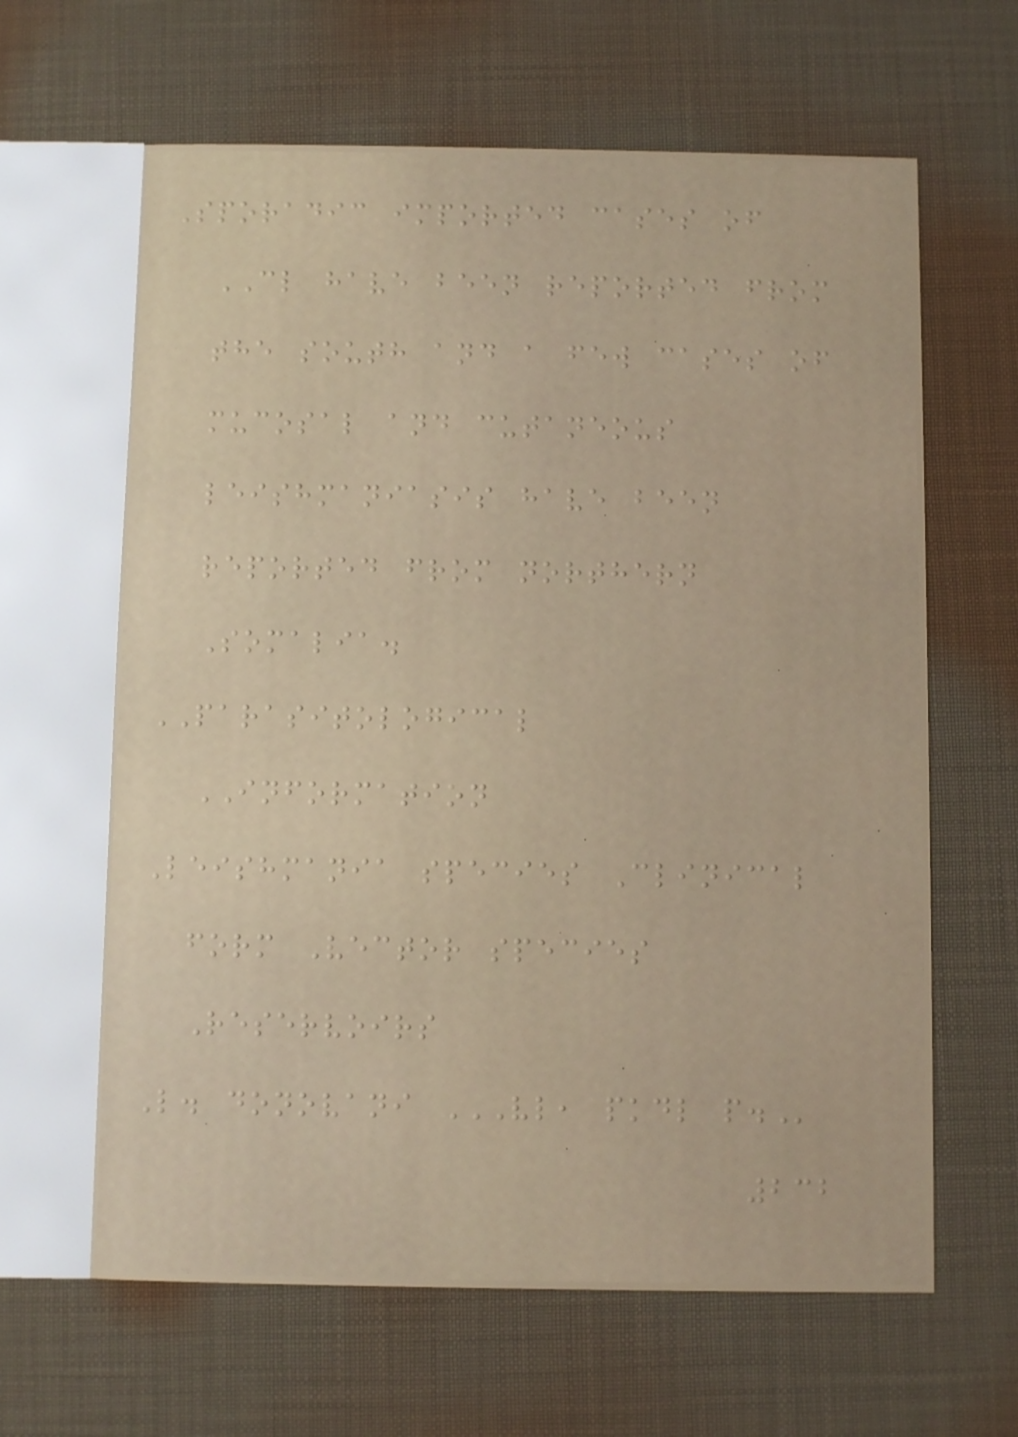Sporadic imported cases of
CL have been reported from
the south and a few cases of
mucosal and cutaneous
leishmaniasis have been
reported from northern
Somalia.
PARASITOLOGICAL
INFORMATION
Leishmania species Clinical
form Vector species
Reservoirs
L. donovani VL, PKDL P.
232
